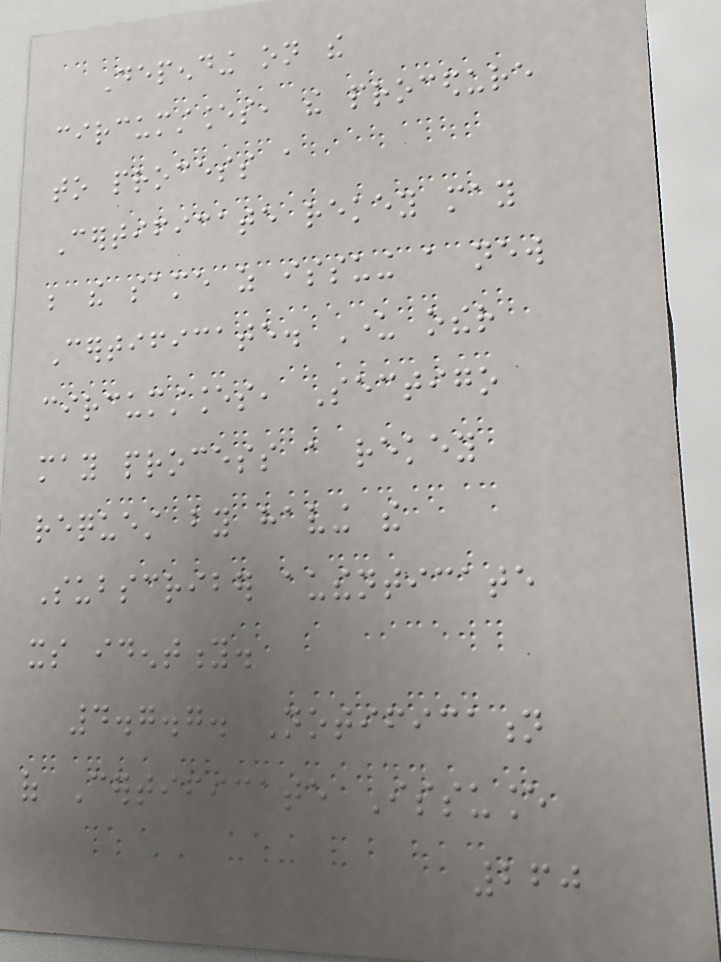Depending on the
circumstances, the procedure
to process a
Certificate rekey may
be the same as issuing a new
Certificate. Under other
circumstances, Sectigo
may process a rekey
request by having the
Subscriber authenticate
its identity.
4.7.7. Notification
of Certificate Issuance
260
